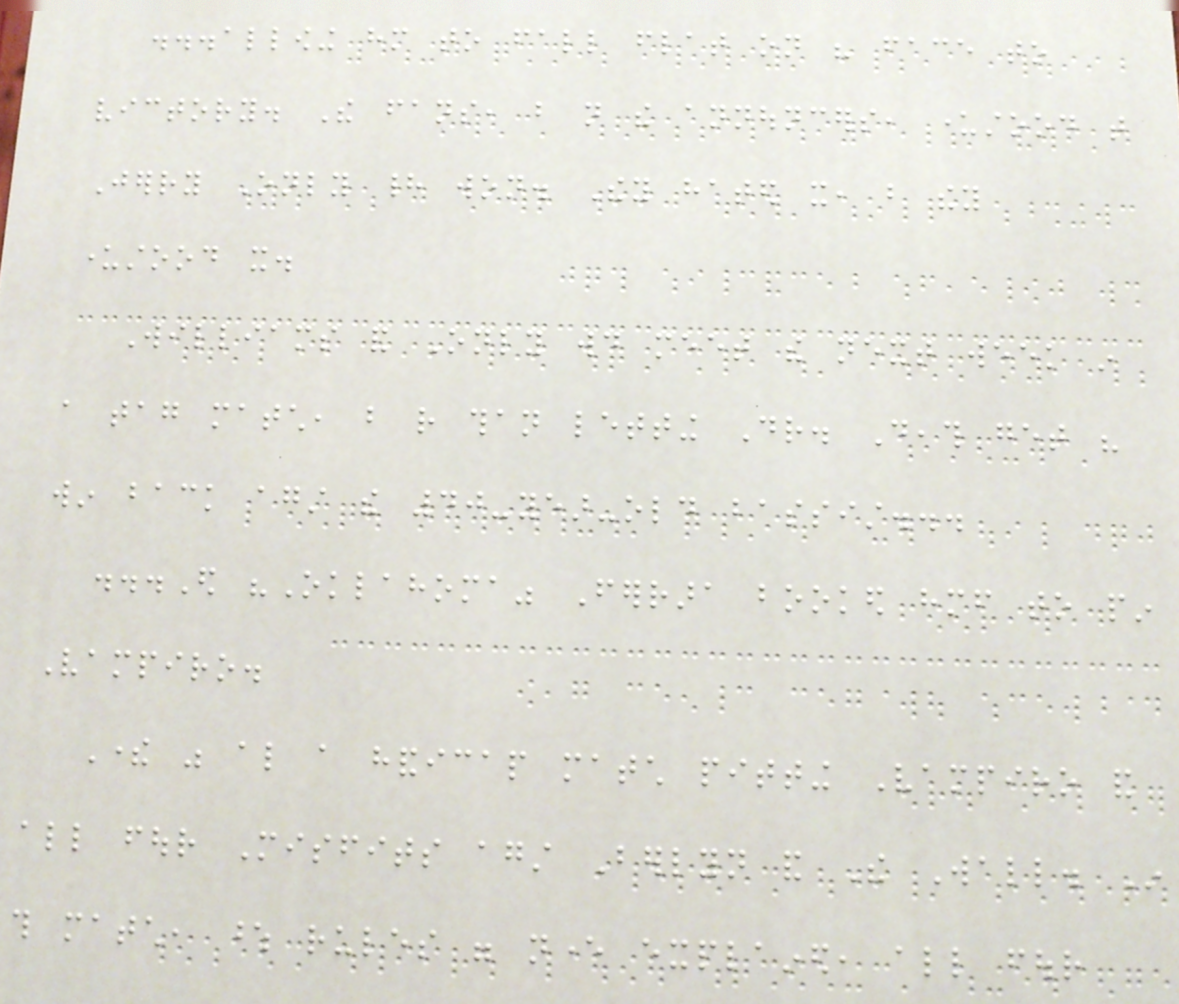...allowing him to fall flat on his face to
victory. The fans, but not the announcers, understood that
Jerry Only had won. They hated it, but they
understood it.
Williams and Only would meet the next week in
a tag match, but rather than letting Dr. Death get his
win back against the 40-year-old bassist...
...Ed "Oklahoma" Ferrara booked himself to pin
Vampiro.
There was also a handicap match pitting Vampiro and
all four Misfits against Berlyn and The Wall. In
this match, whose rules were never explained, all four
